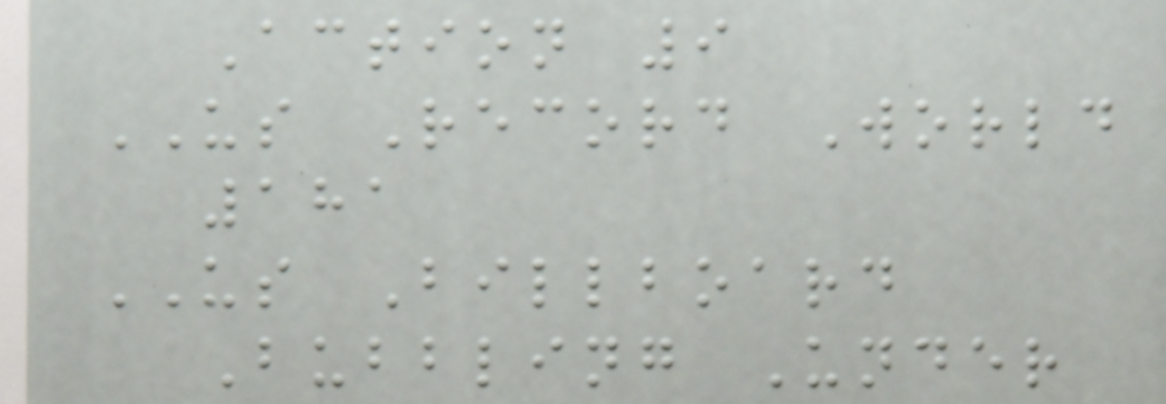Action 9
US Record World
181
US Billboard
Bubbling Under
